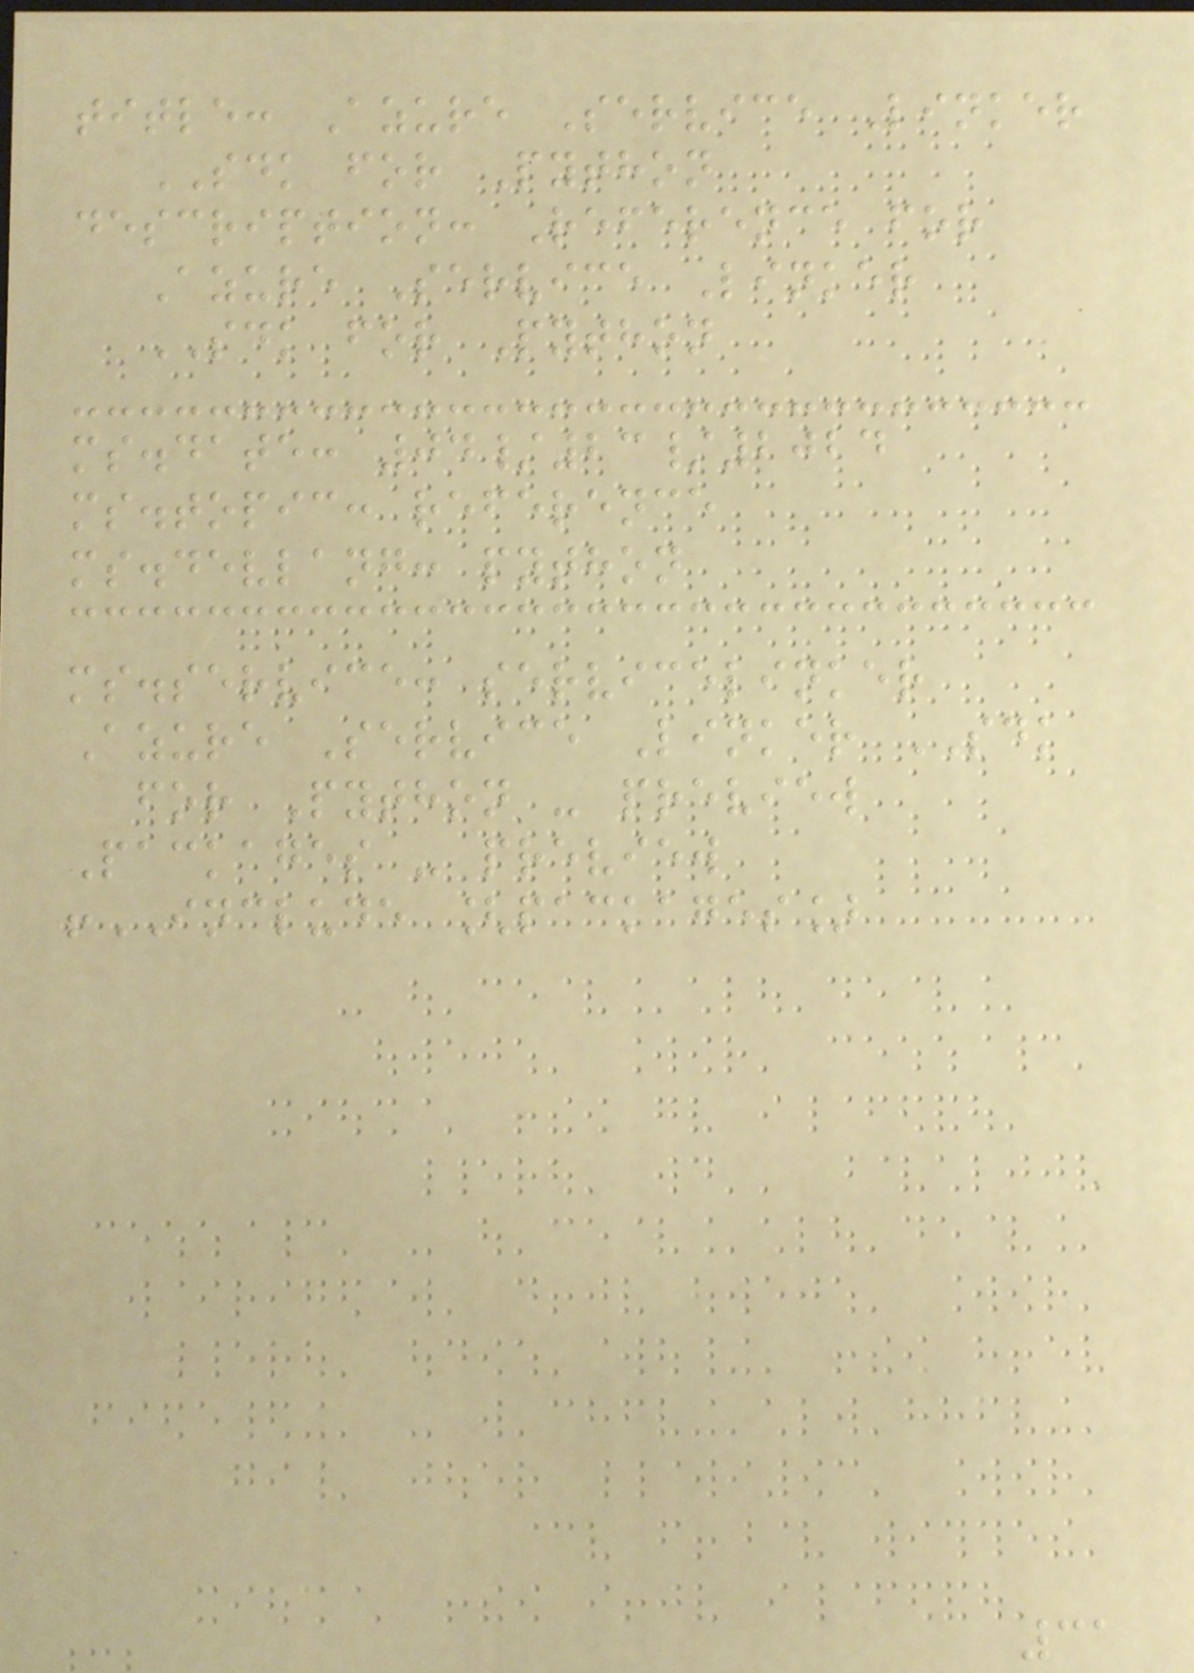title: Azure Service Linker
SDK for Python
description: Reference for
Azure Service Linker
SDK for Python
ms.date: 04/23/2024
ms.topic: reference
ms.devlang: python
ms.service: servicelinker
Azure Service Linker SDK
for Python - preview
Packages - preview
!INCLUDE [packages]
31
